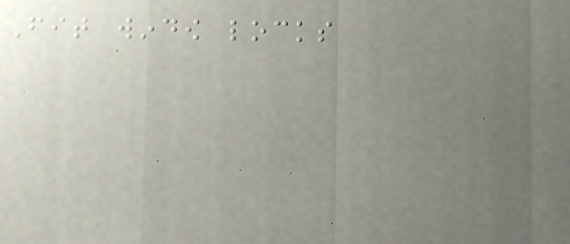Fit window locks
